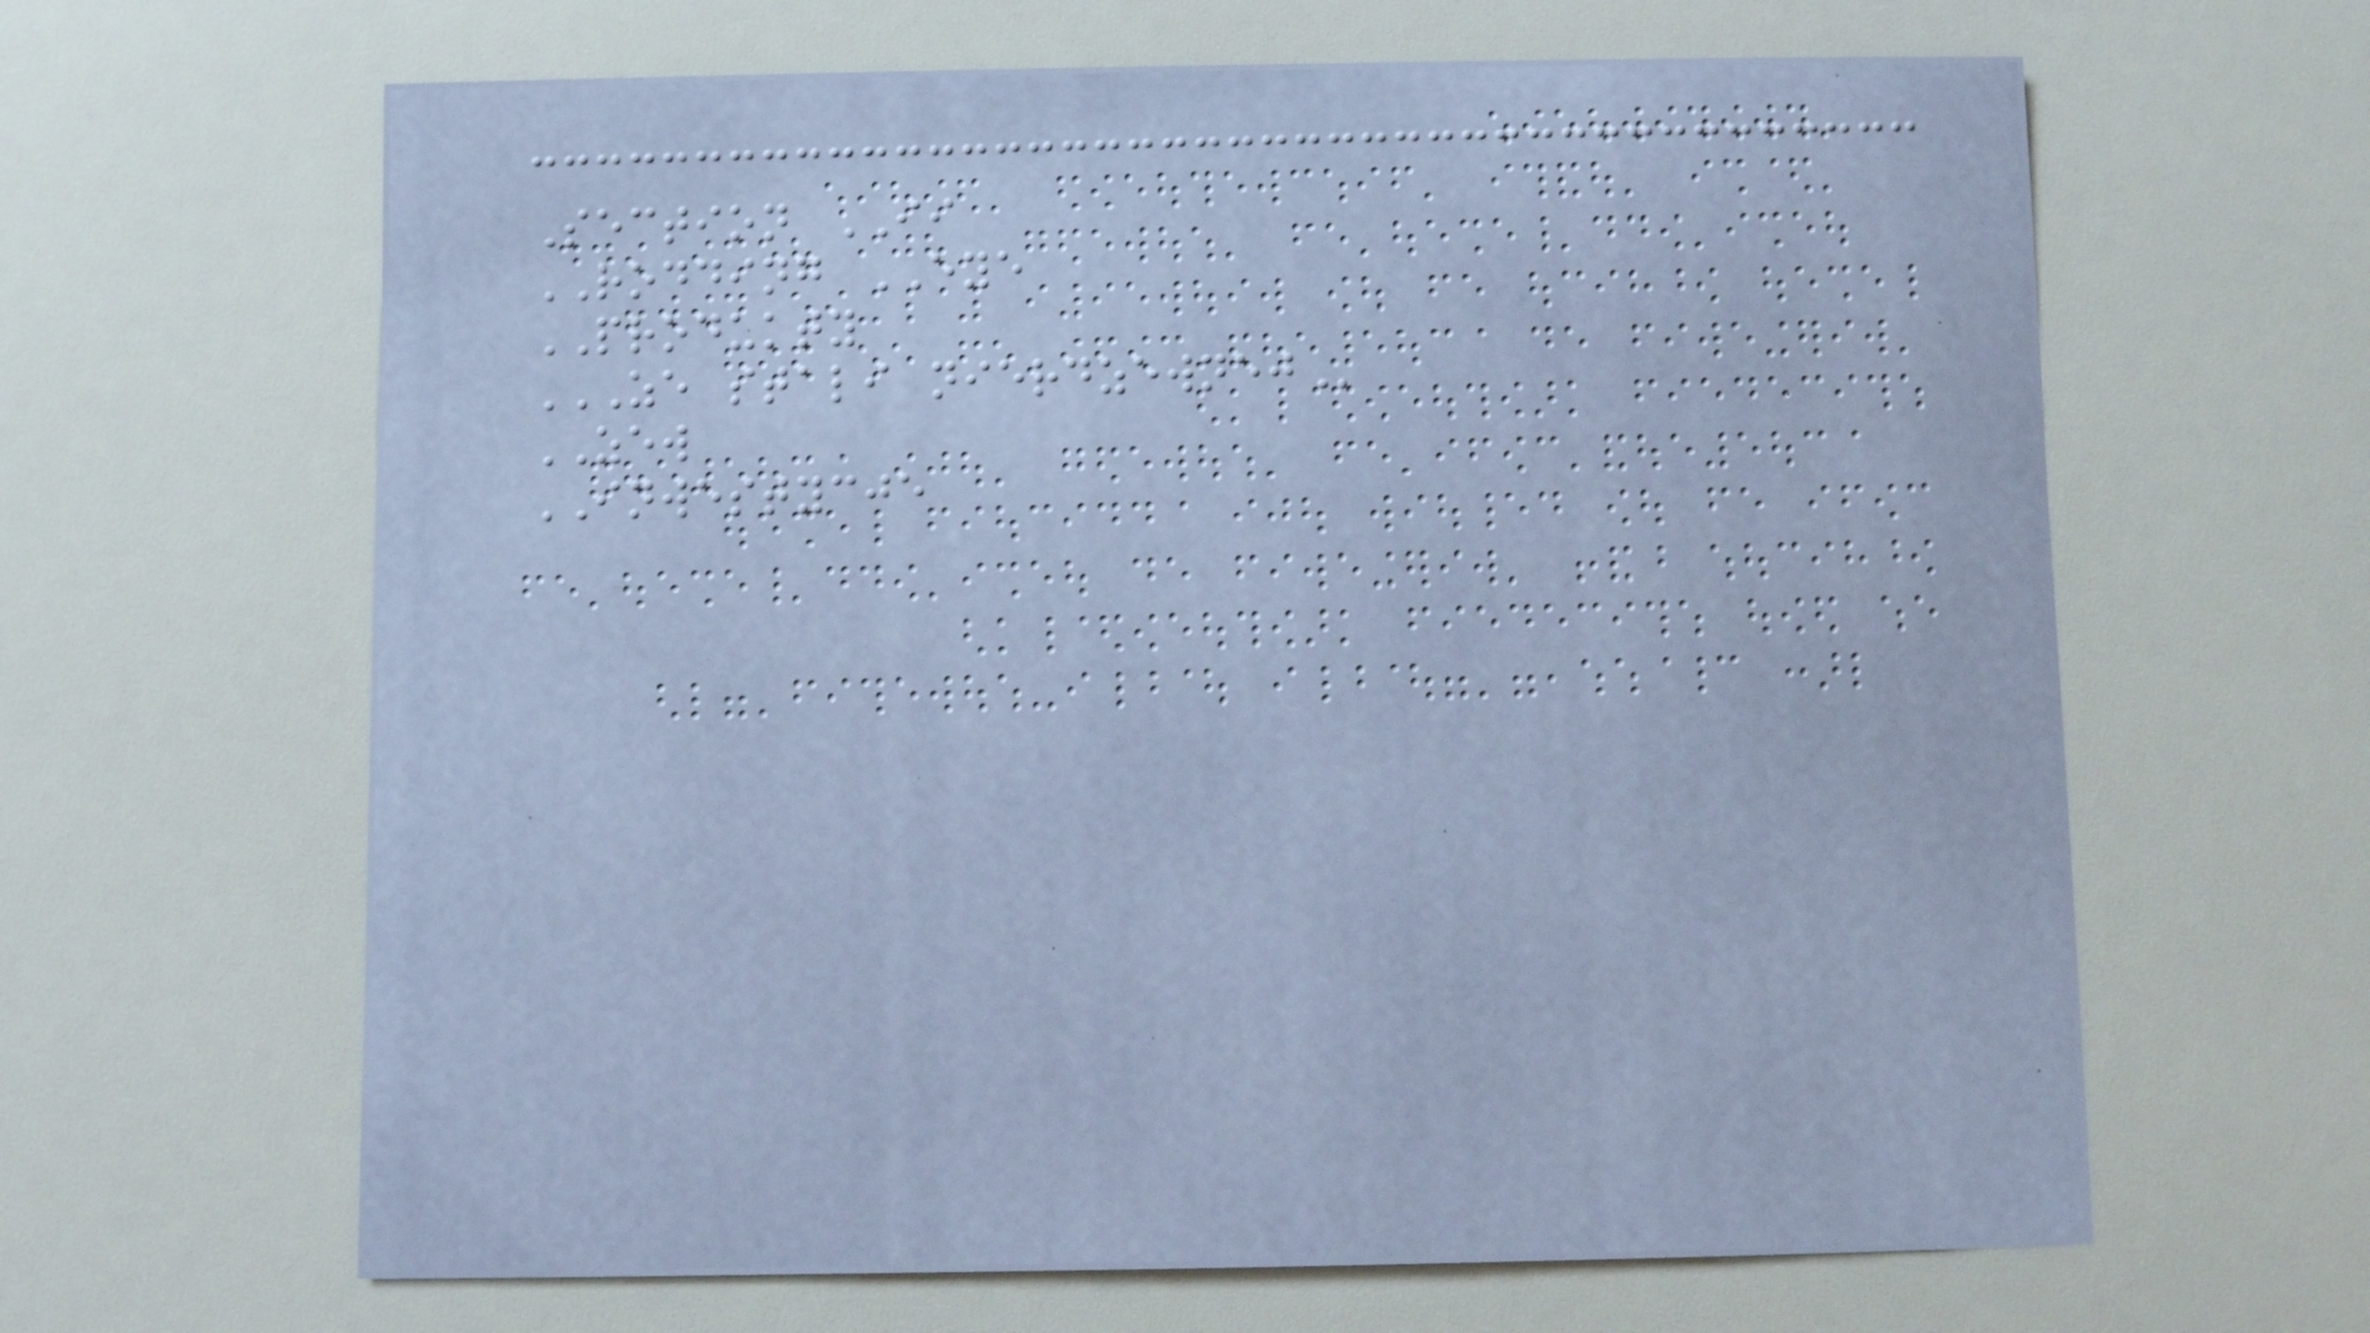Section II
RODDING EYE
PRODUKTY
ZE STALI NIERDZEWNEJ
ZEW
INWESTYCJE
